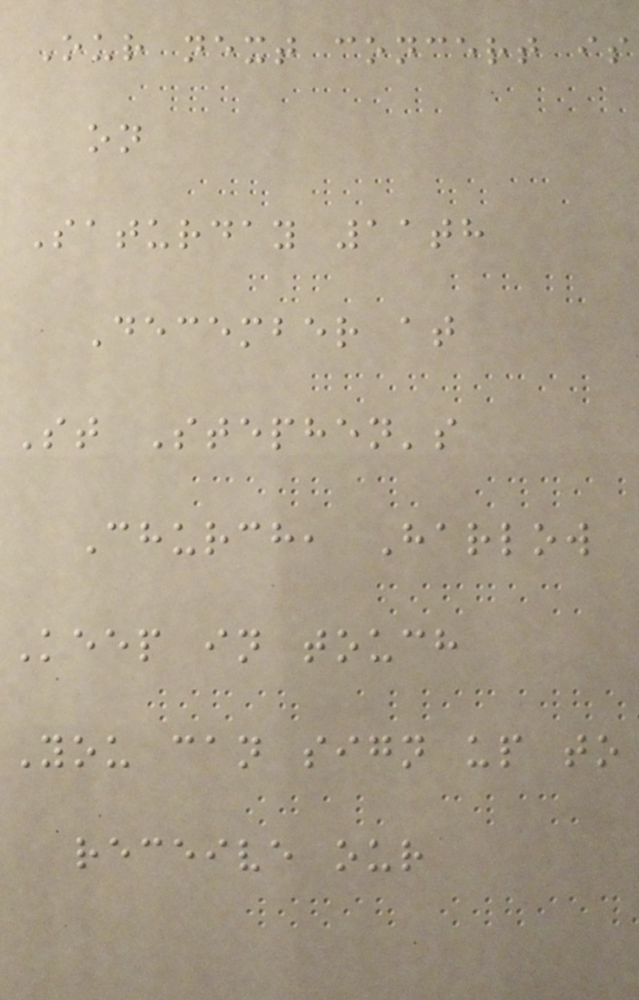Our next concert is
on
Saturday 11th
December at
St Stephen's
Church, Harlow
Keep in touch
You can sign up to
receive our
